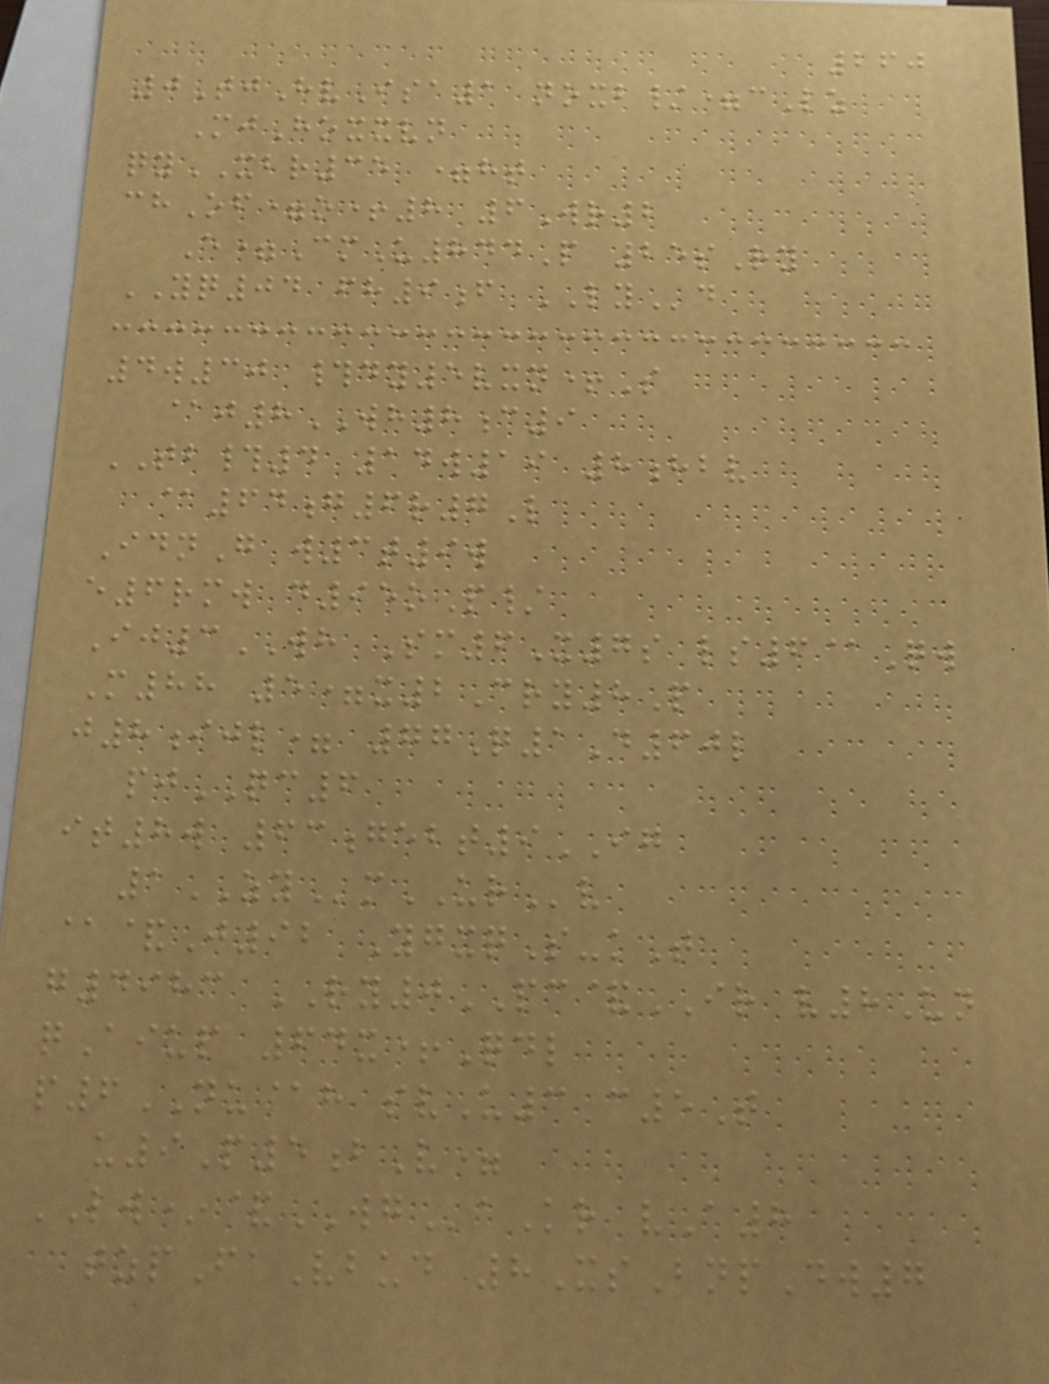260
0TjHvIsa1 noxb/=cLz
MjHoxxvn
qyXBR35 =ht
chOf=o+8 6Wr2
E=CmU844P 25sRy
YQ04 fh9f LYd
4w30 #dy5vxn+S
@j8WH8c9
TB#4 14w19 8hbv
@64g6r7L
IdnG w3t9w
e6rmw d95oP/
Ij3WH Sm6X7s ls6@Qw
M88 5=x2Cry8P
j8ijl= 77Q1D60l
pjQC6
it8w 63gebt9IG
1ZYmURv
@&J92 YgxqS-kT
g4983 RY0PC&IR v8Un
qAiup 64x+Qdl
p6NU@h svU3 c5T
u9P5bV=
LW*&WGaKr vA8
tzpFaVbud 8XsBnpDw7
